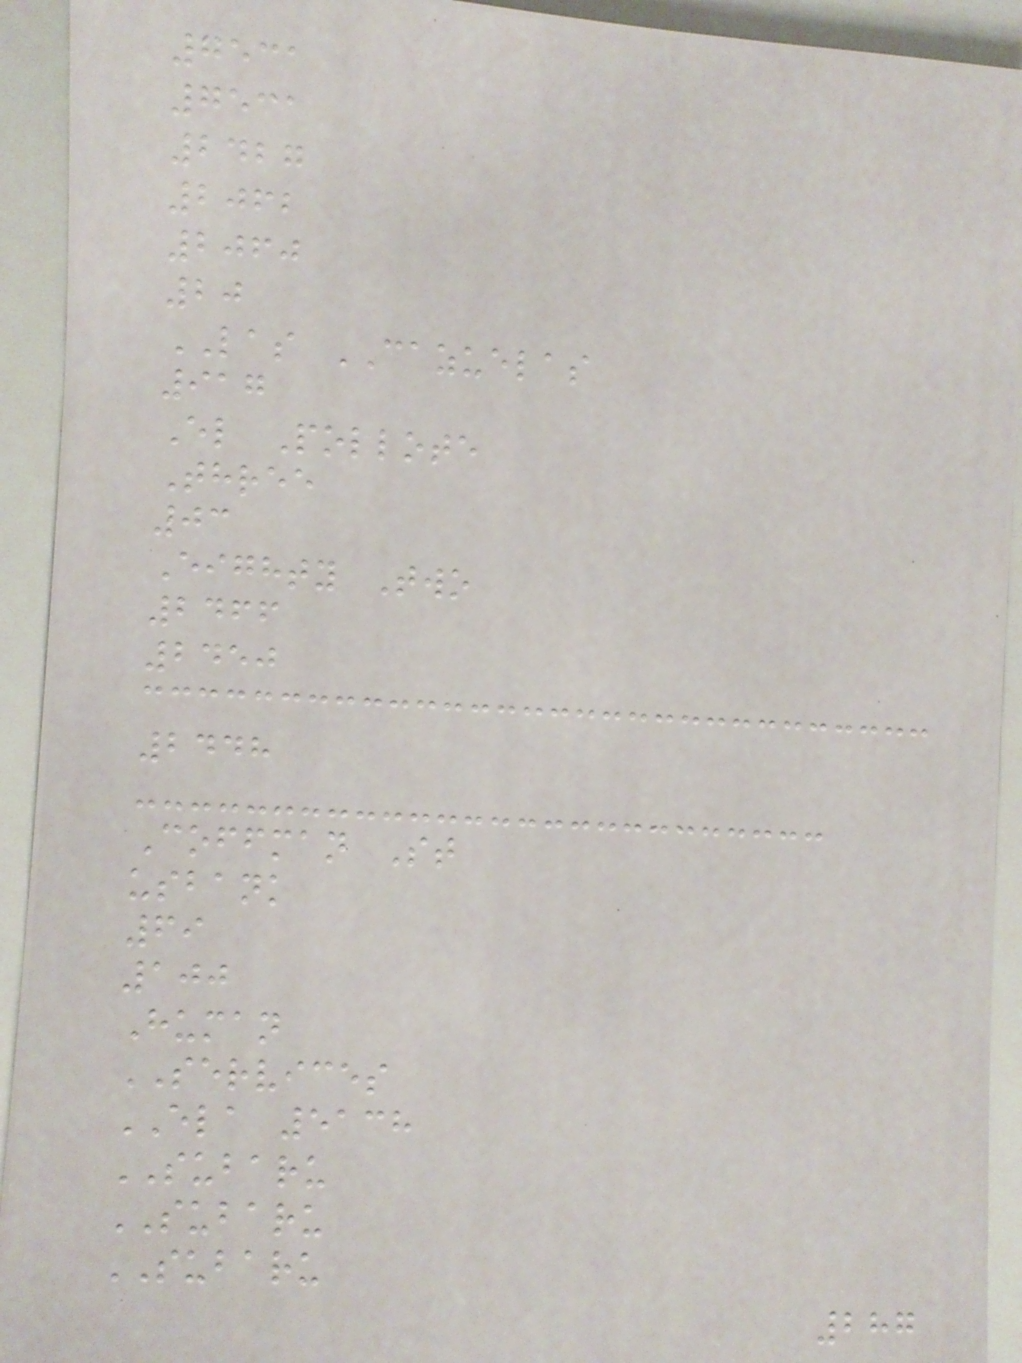7531
7531
2427
2062
2060
20
LAS CAZUELAS
917
El Pollote
Three
03
Eighty Two
2466
2450
2448
Coffman St
usbank
69
100
Human
SERVICES
ELA 5138
SUBARU
SUBARU
SUBARU
287
